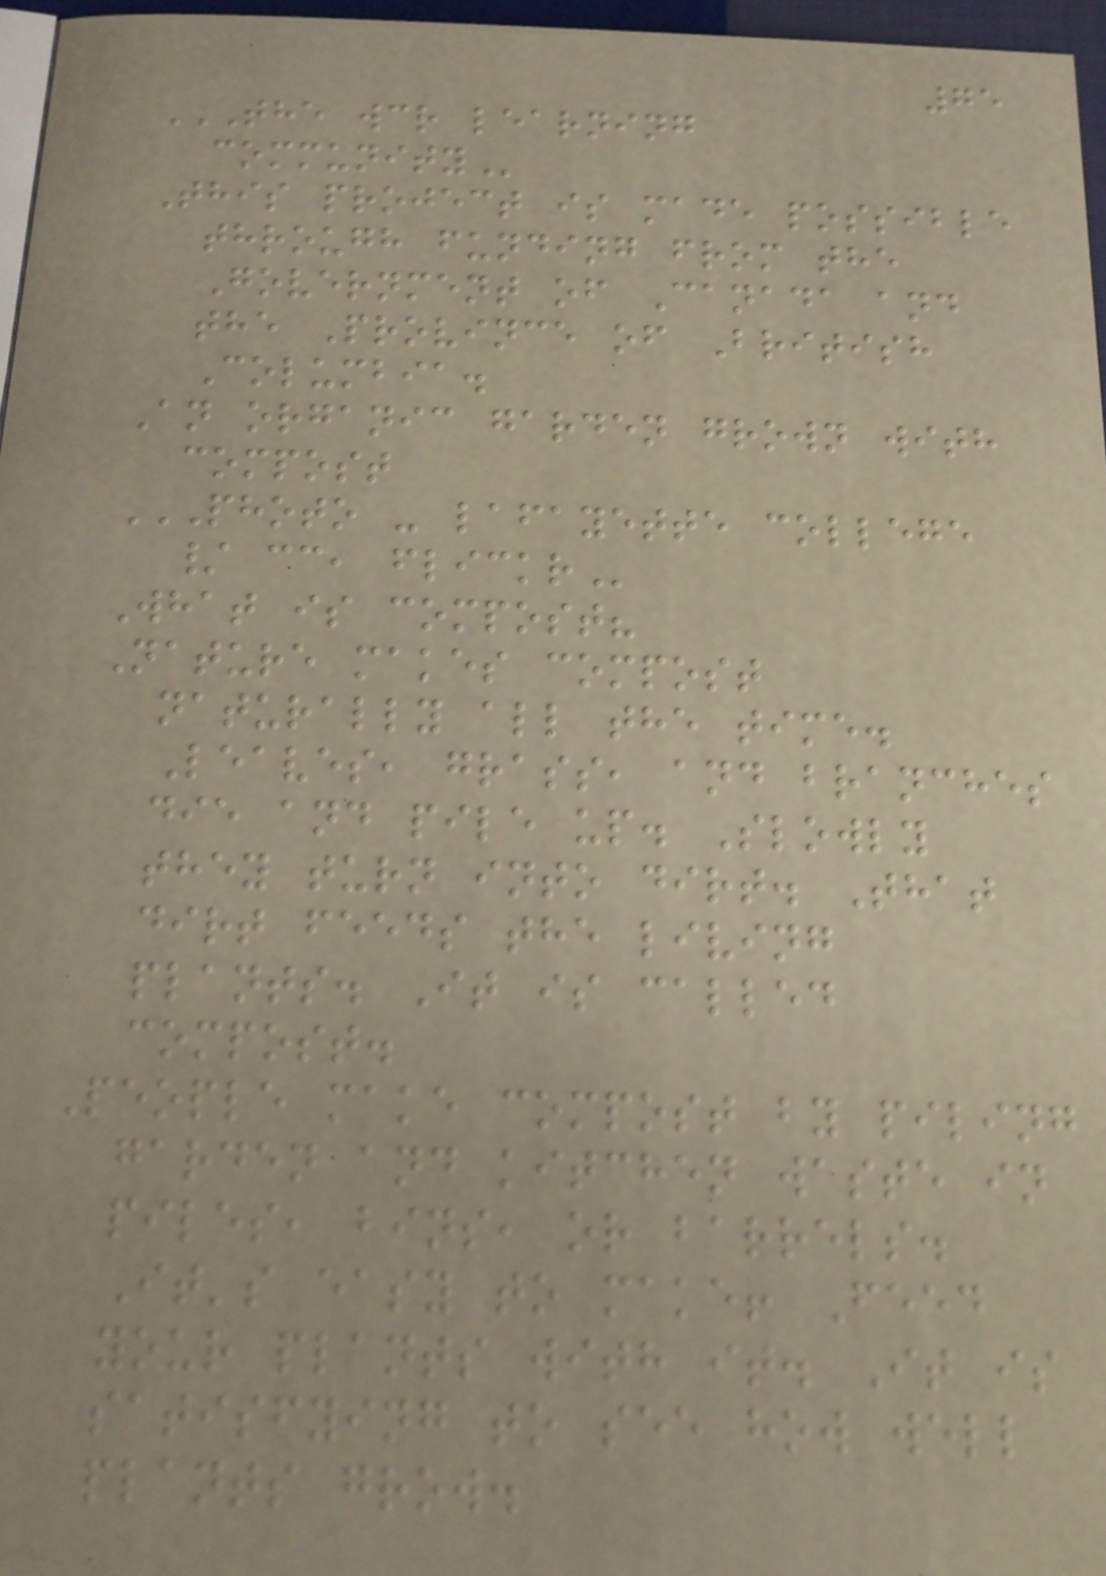75
THE WCR LEARNING
COMMUNITY
This project is made possible
through funding from the
Government of Canada and
the Province of British
Columbia.
An organic garden grown with
compost
PHOTO - LAFAYETTE COLLEGE
/ CC, FLICKR
What is compost?
Nature makes compost
naturally all the time.
Leaves, grass, and branches
die and pile up. Slowly
they turn into dirt. That
dirt feeds the living
plants. It is called
compost.
People make compost by piling
garden and kitchen waste in
piles, bins, or barrels.
It's easy to make! Feed
your plants with it. It is
satisfying to see how well
plants grow.
